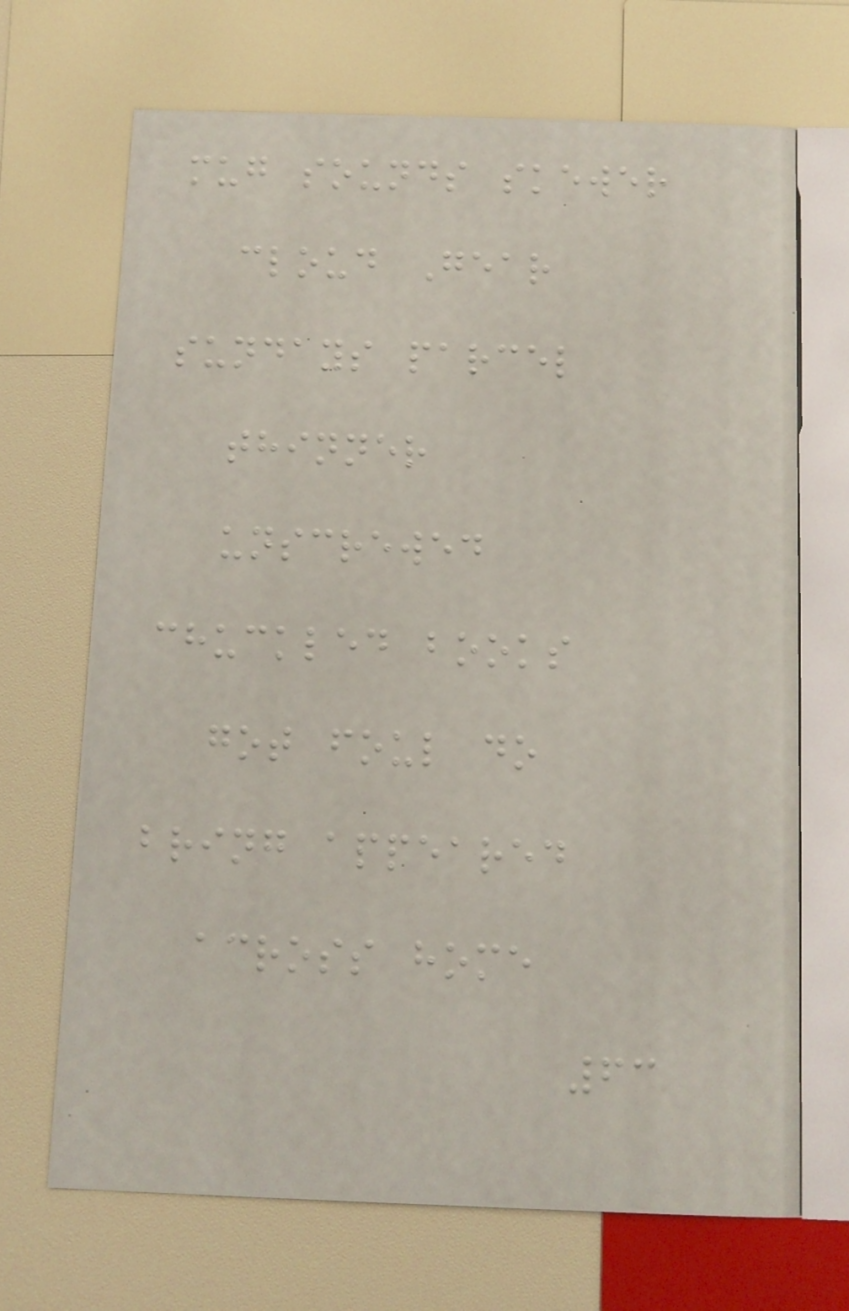mug sounds skewer
cloud Gear
sundays parcel
thinner
unscrewed
chuckled books
got foul do
bring appeared
across home
63
